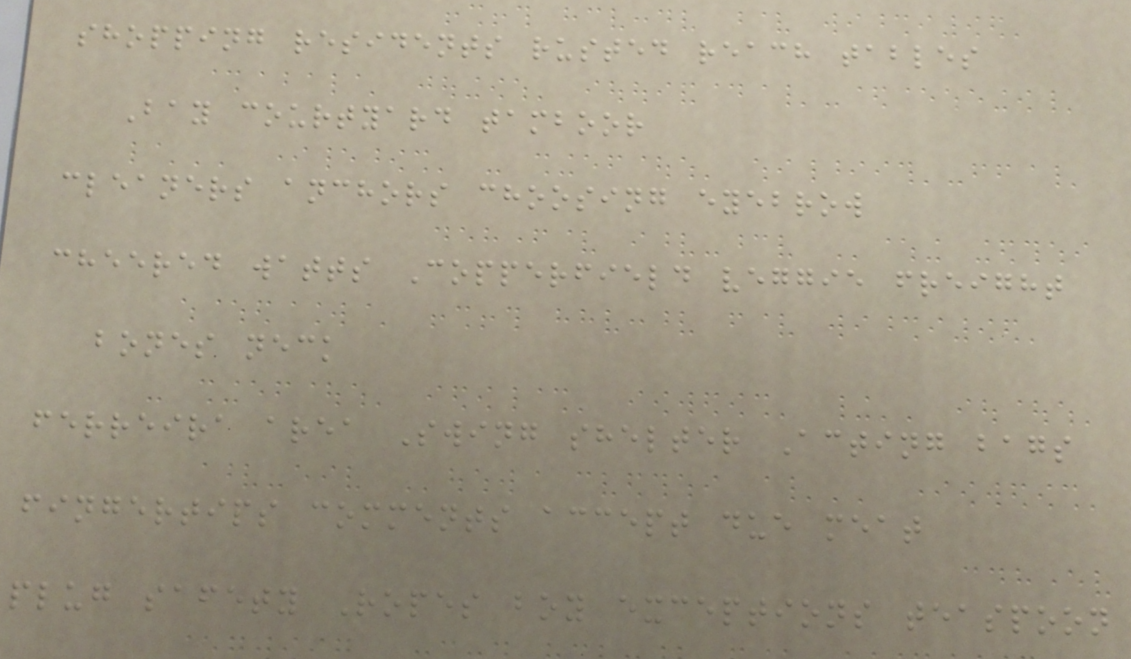shopping residents rusted reach tables
Bay courtyard tamboor
cleaners anchors choosing eyebrow
cheered watts Copperfield veggie freight
bones neck
ferreira area Swing shelter Acting bags
fingertips comments accept due meat
plug safety Ropes boy exceptions teaspoon
